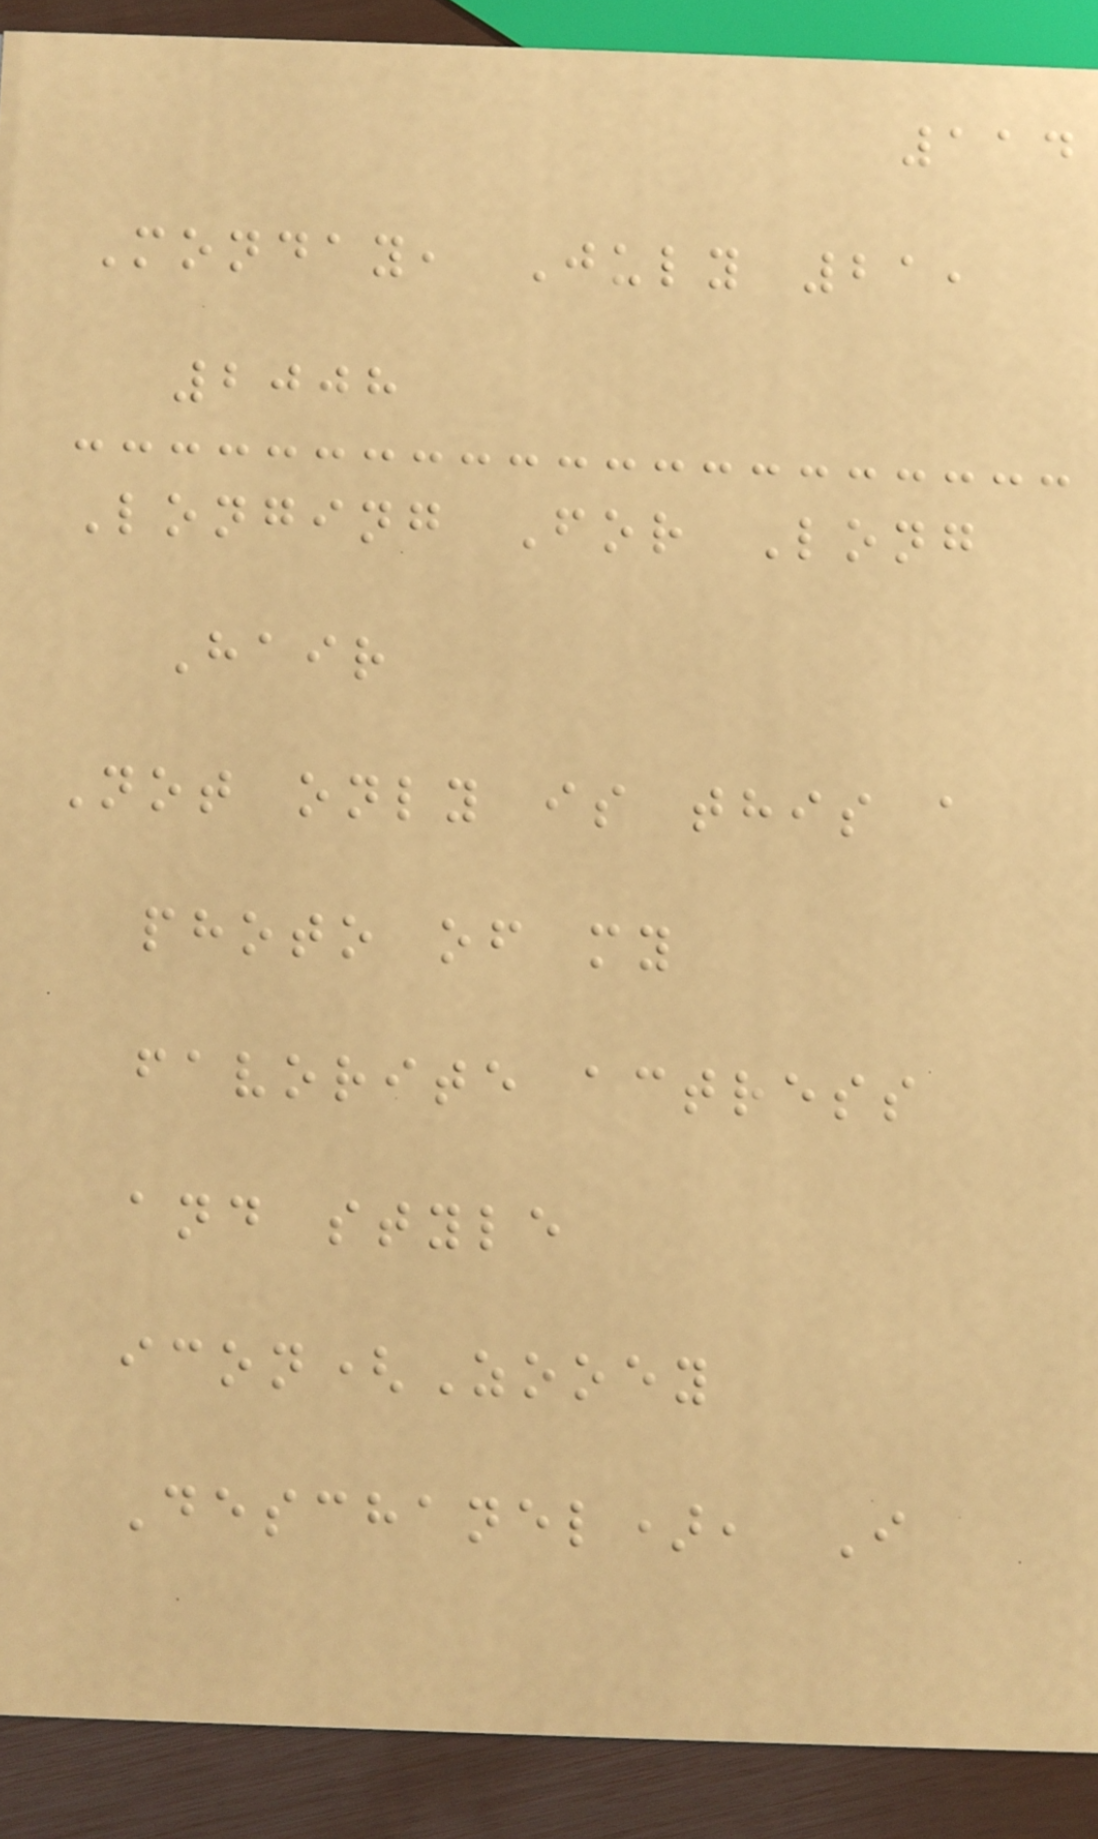114
Monday, July 21,
2008
Longing For Long
Hair
Not only is this a
photo of my
favorite actress
and style
icon(Zooey
Deschanel), I
